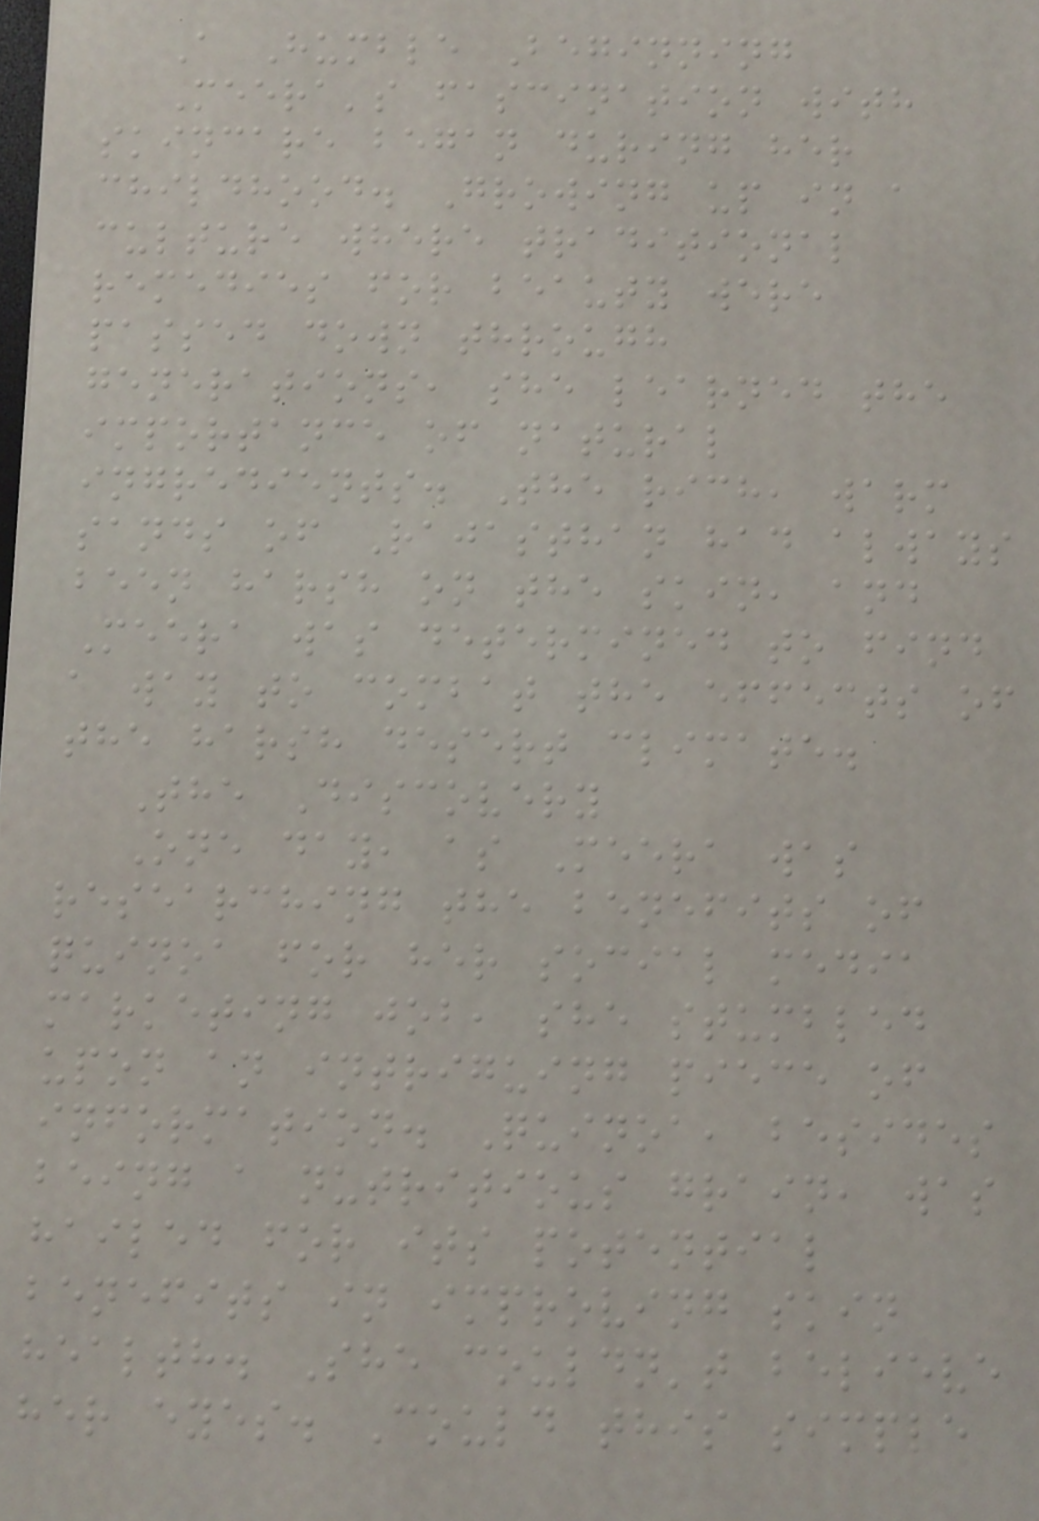A Humble Beginning
Meera's fascination with
skincare began during her
childhood. Growing up in a
culture where traditional
remedies for beauty were
passed down through
generations, she learned the
importance of natural
ingredients. The rich, warm
sands of Rajasthan had always
been harsh on the skin, and
Meera was determined to find
a way to combat the effects of
the harsh desert climate.
The Discovery
One day, as Meera was
researching the benefits of
quinoa for her social media
marketing job, she stumbled
upon an intriguing piece of
information. Quinoa, besides
being a nutritious grain, was
hailed for its potential
benefits in improving skin
health. She couldn't believe
her eyes. Could this simple
